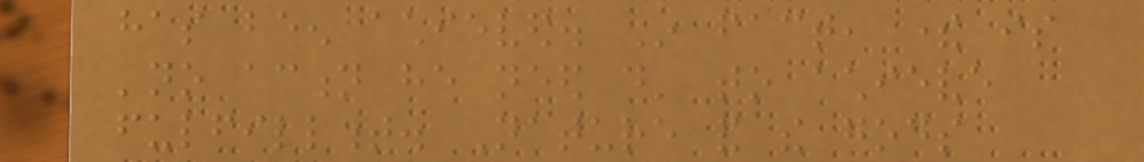has been achieved. In fact, there is
'no action he need do' to achieve
fulfillment. Nature and the gods
